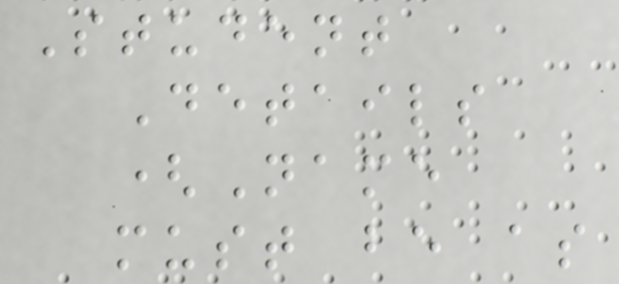Student
Details
(Name
must be as
